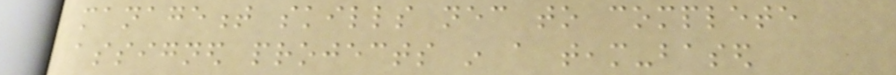management skills necessary to complete
assigned projects in a team-based
